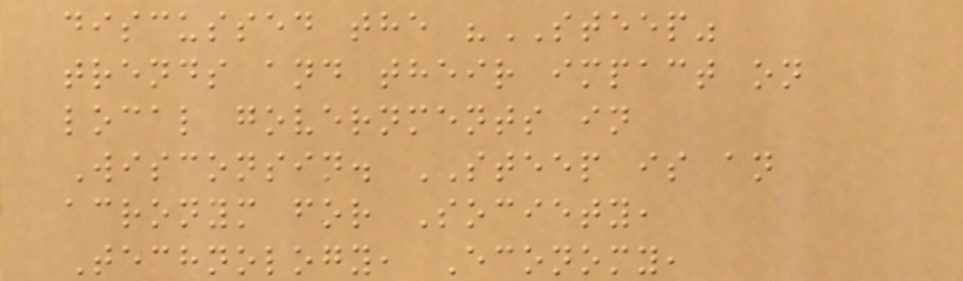discussed the "STEEP"
trends and their impact on
local governments in
Wisconsin. STEEP is an
acronym for Society,
Technology, Economy,
